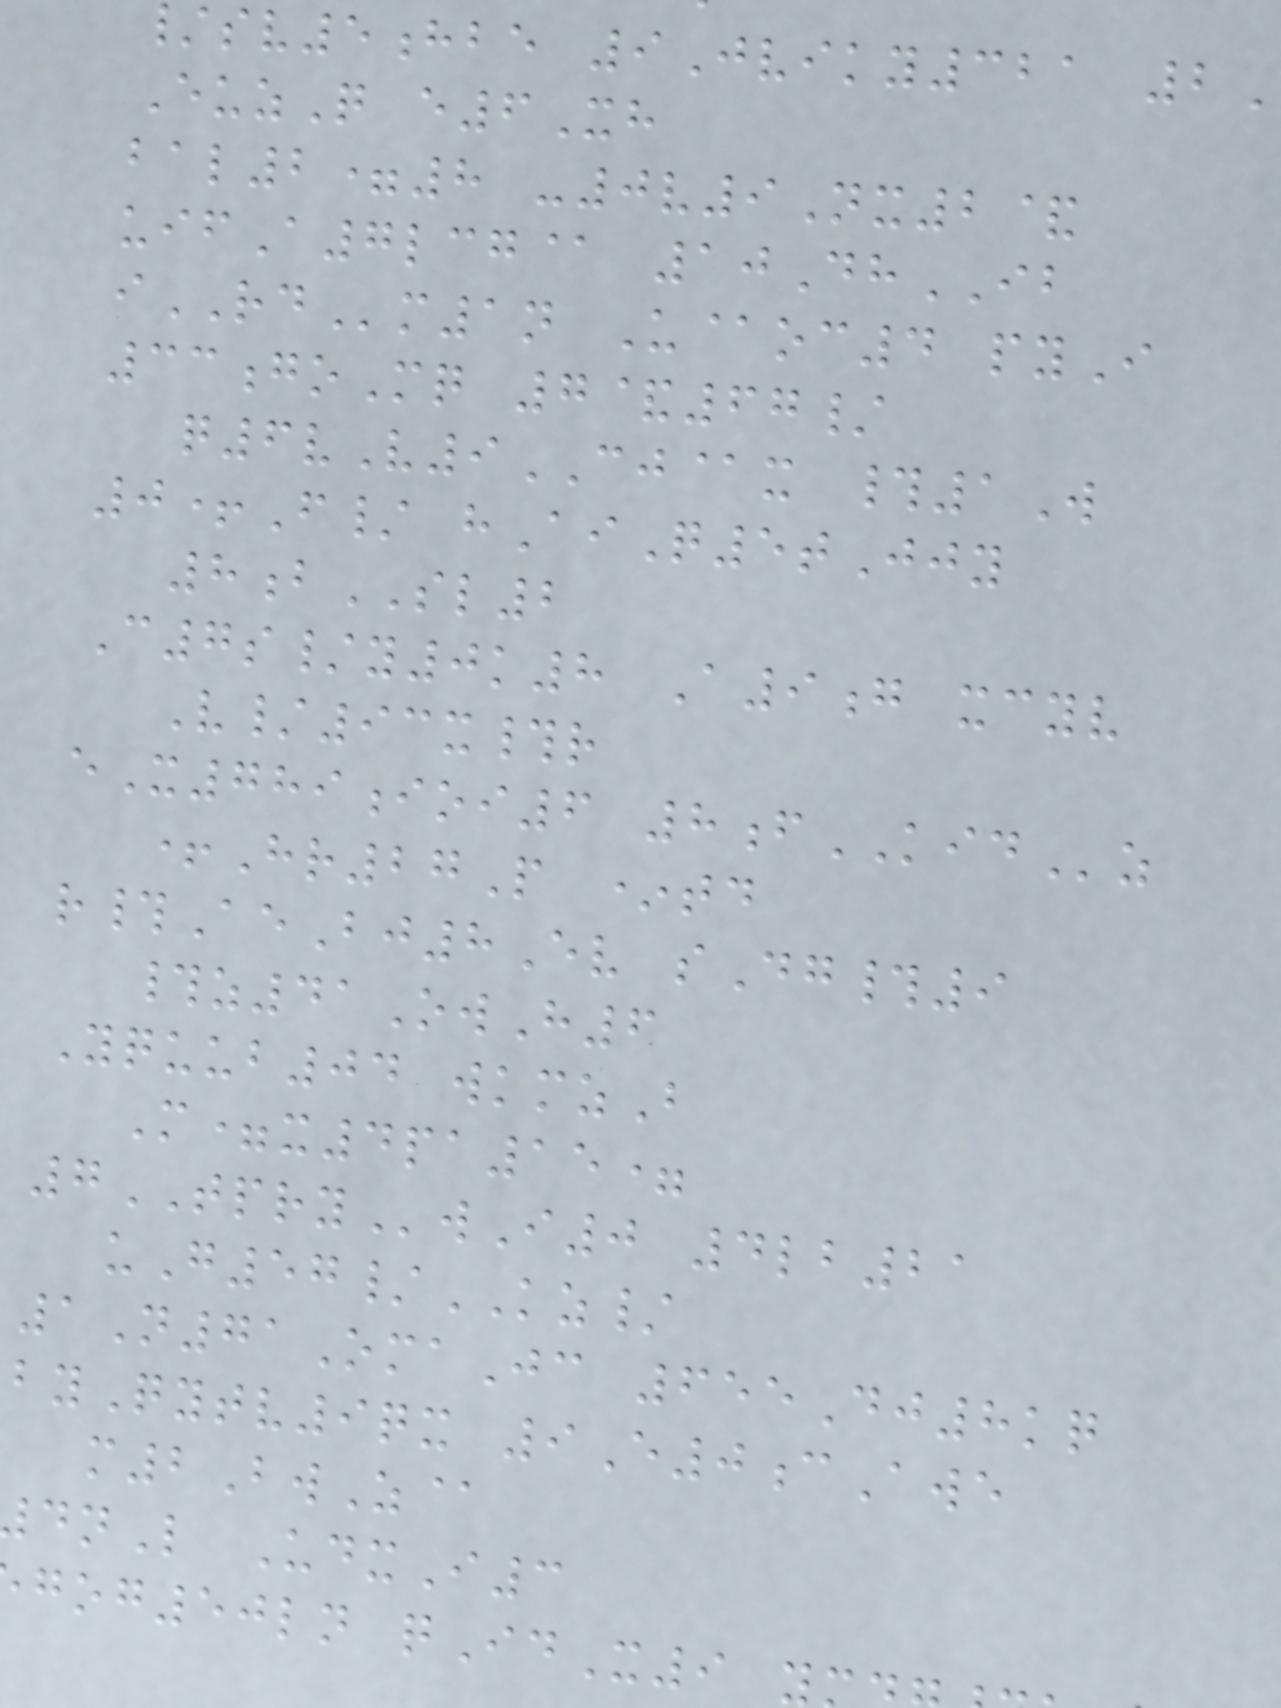/sv5hbe 9Jviky321 2
EuzQ e6Xh
bal2=8 -0v9Nx2&
uifA7lcg@ 10DhIB
iRDm1n U@oc4 pyI
33goMq 7&67/
q6vV9CJ@x #1W
0+F/ hAiQ5tJjy
8bSL2
C7s/y0k8 A9g xcyv
V/93x#r
eX789ioi6 8fKIDz
+Hr27P *td
r#AeBj8Ev sDg#9
#z41OwH6
Yquub04 wkmzB
M=x4pa15=
7TPRYwI0 4lb21
uG57/KZ/
1N71OmaJc 655Dj8kq
byQytv9qx 9E0cAwe
m2BwZ@
nL UdxI3
gog50ln qIdX9 y
